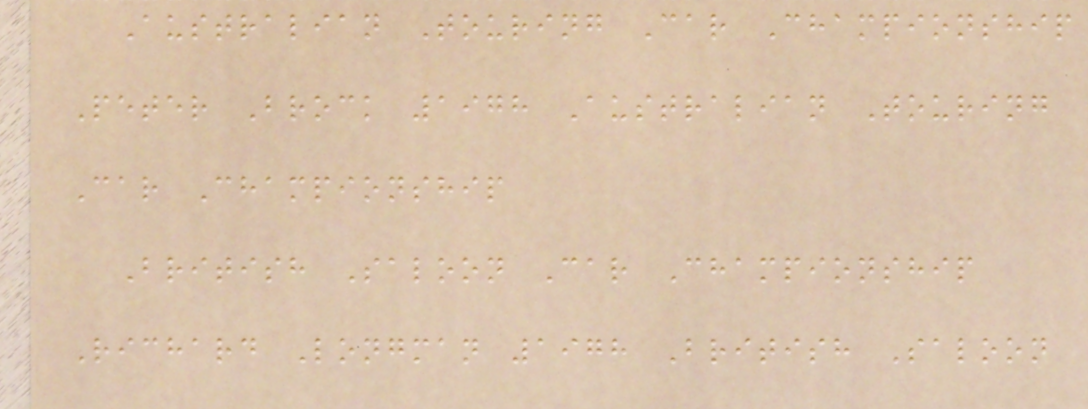Australian Touring Car Championship
Peter Brock 1978 Australian Touring
Car Championship
British Saloon Car Championship
Richard Longman 1978 British Saloon
